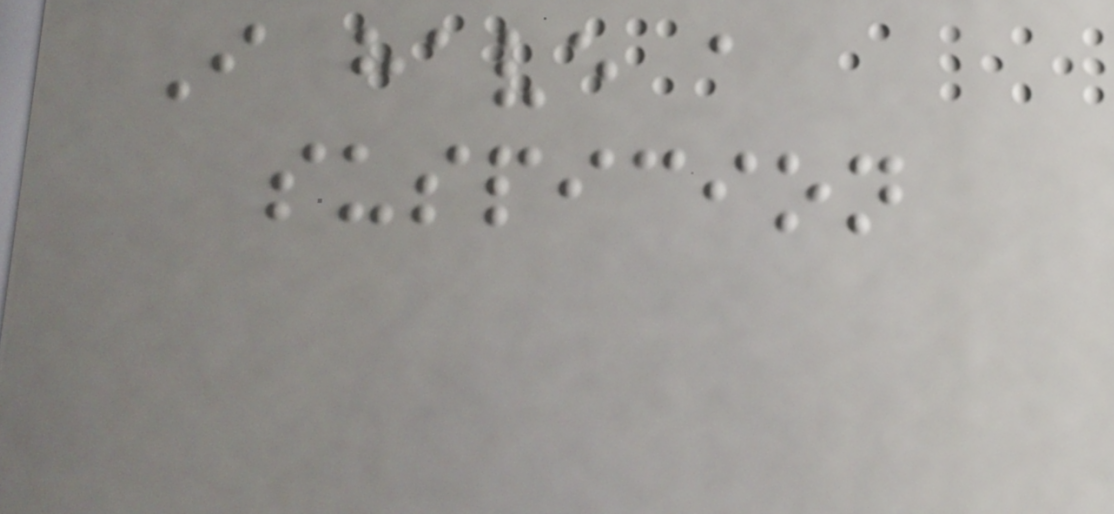I have a
suspicion
